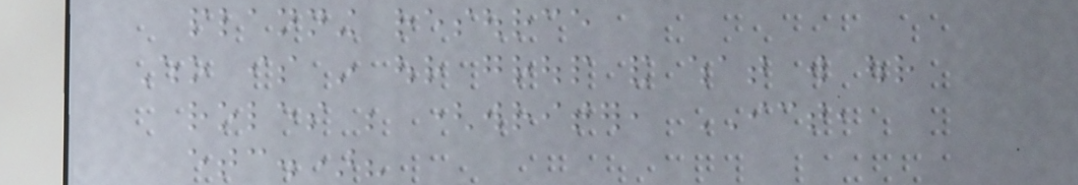planning resource
Who is in our group and what will our
roles be (writer, ICT,
etc.)?
